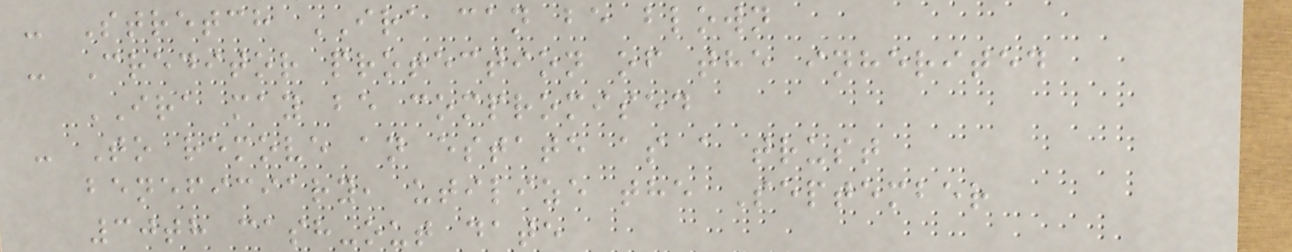- Stretch IRA can be blown
- Creditor protection of the inherited
IRA may be compromised
- To remove an estate as a trust
beneficiary, utilize the September
30th cash-out date
